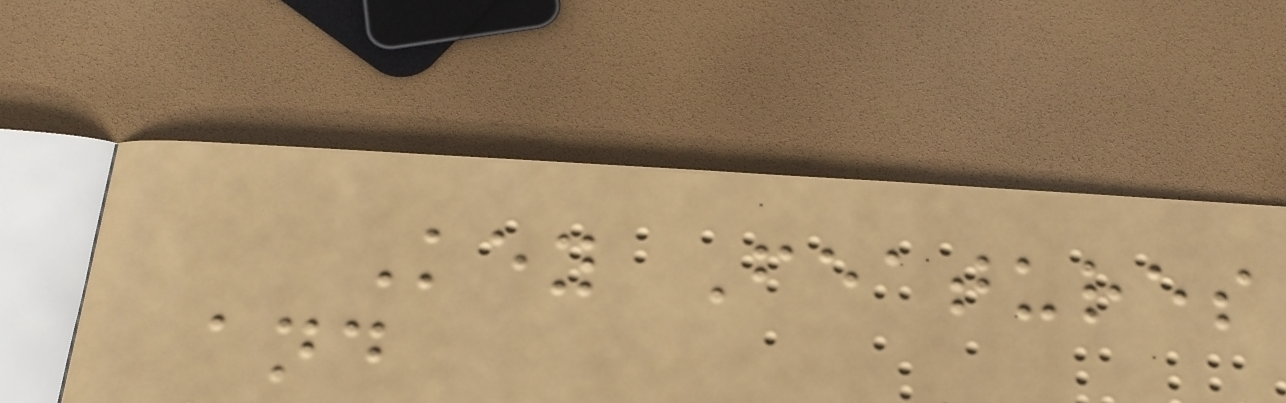Key Features
and
